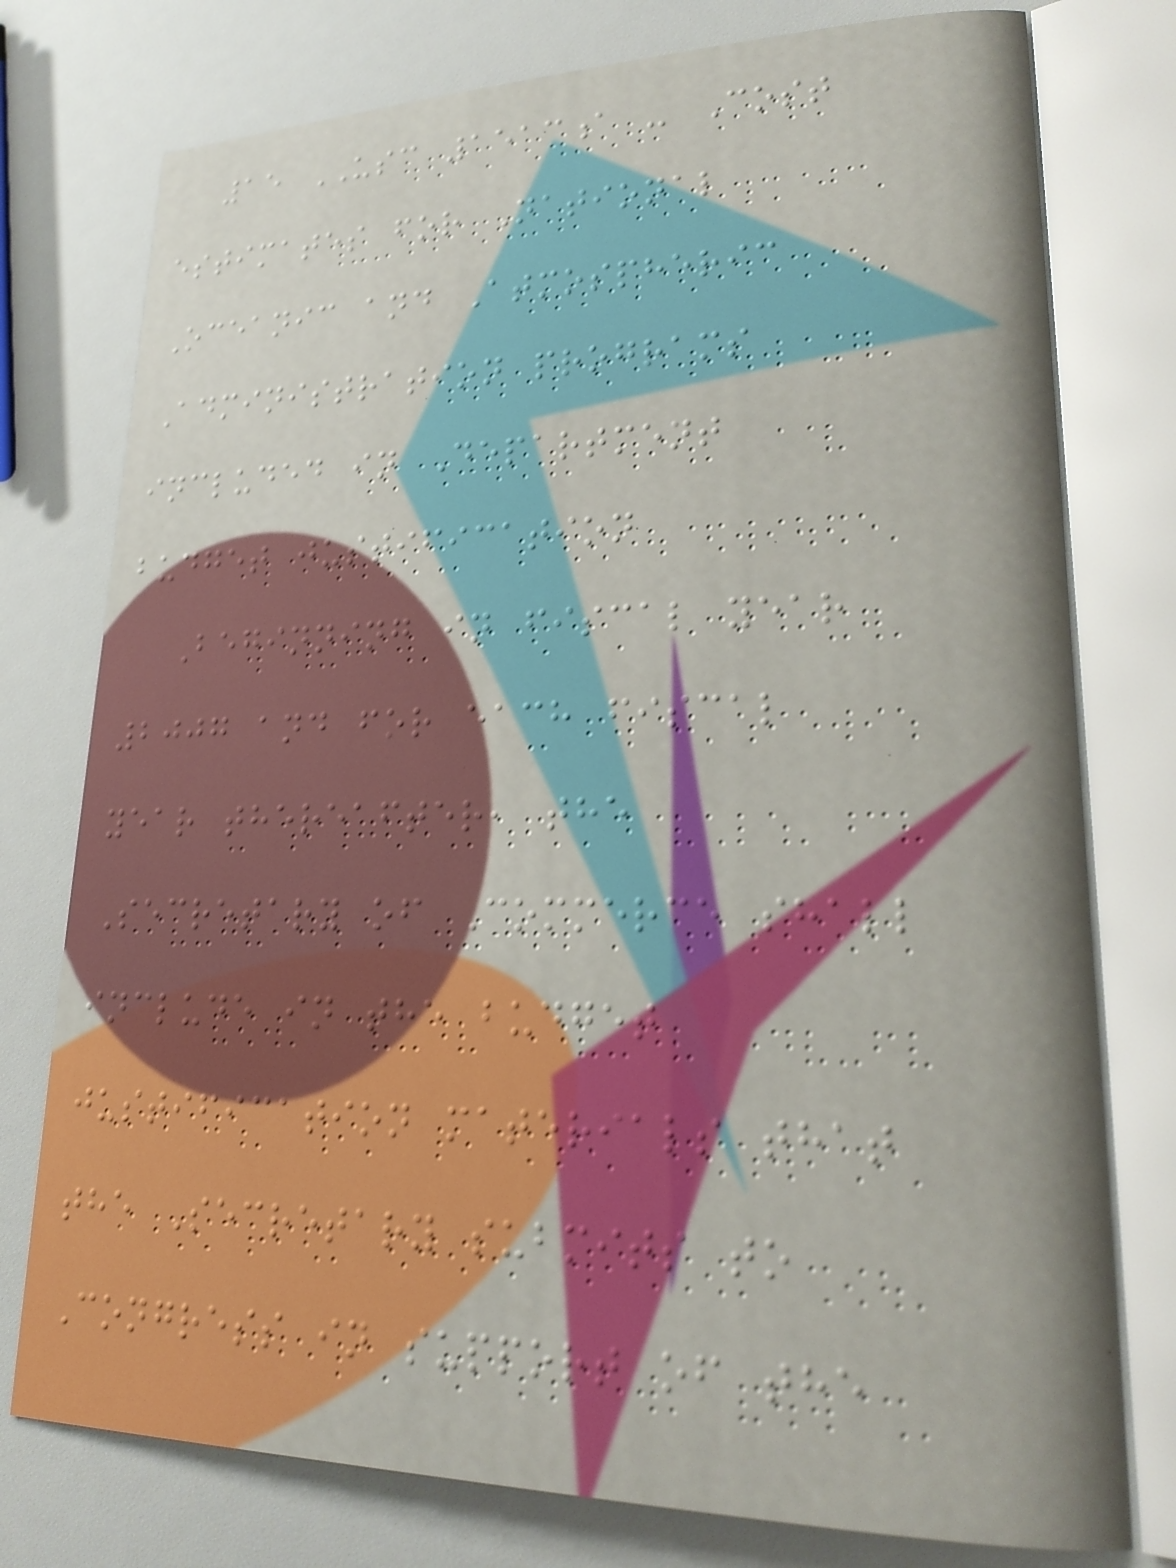15 USC 1513a - Cost
estimates for National
Oceanic and Atmospheric
Administration programs
included in Department
budget justification
Beginning in fiscal year
2007 and for each fiscal
year thereafter, the
Secretary of Commerce shall
include in the budget
justification materials that
the Secretary submits to
Congress in support of the
